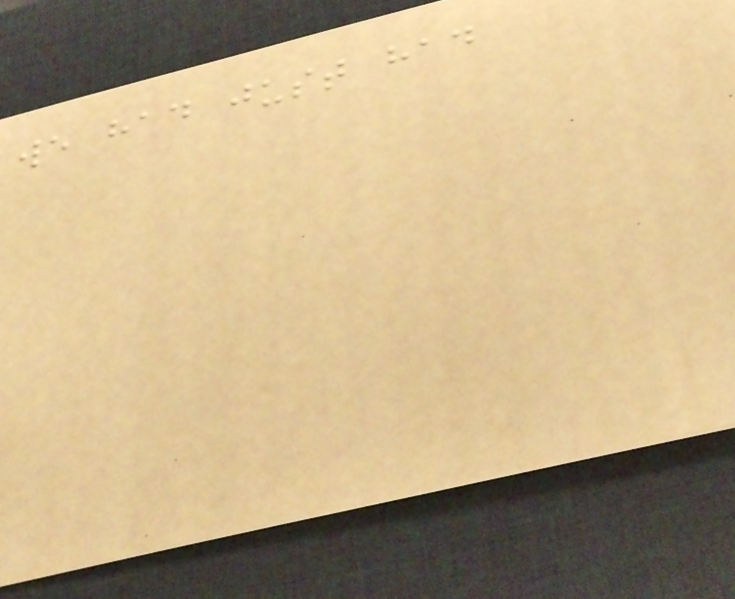we had just had
